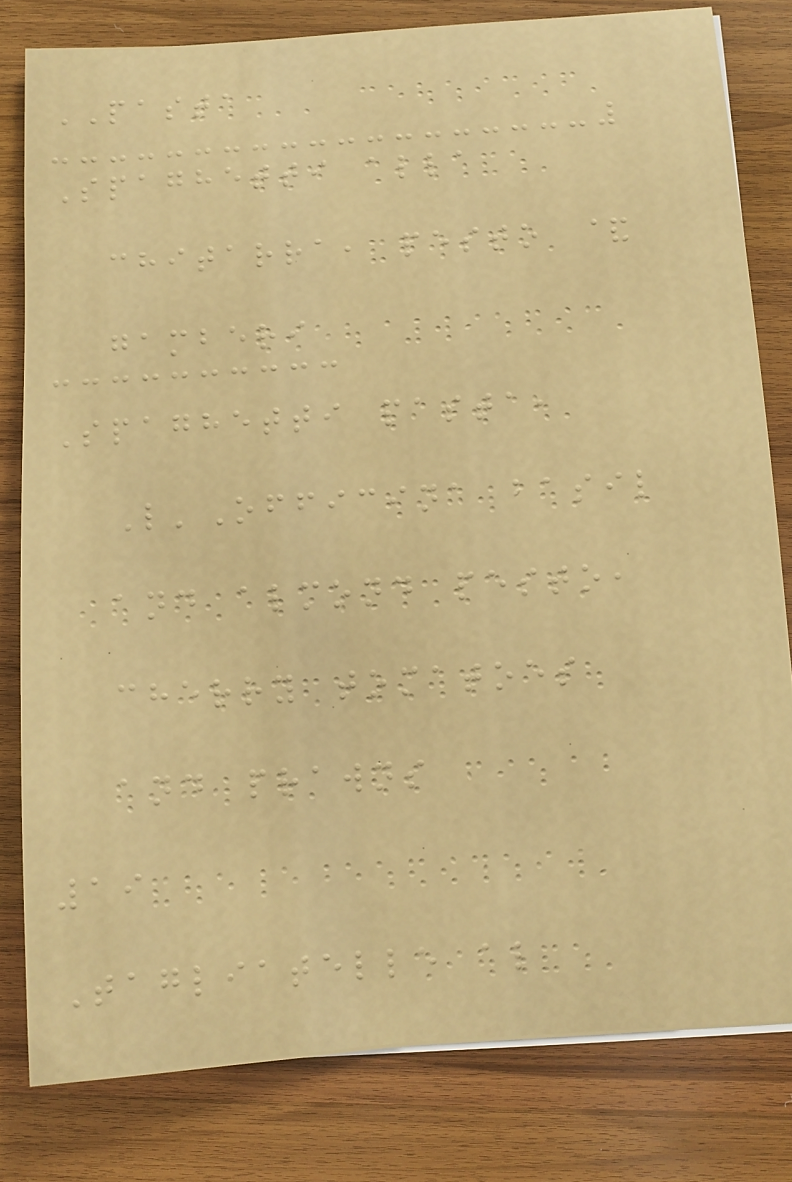PASTA
Spaghetti alla
chitarra, pesto &
gamberi
Spaghetti pasta,
L'Officina basil
and almond pesto,
cherry tomatoes
and prawns
19
Tagliatelle al
